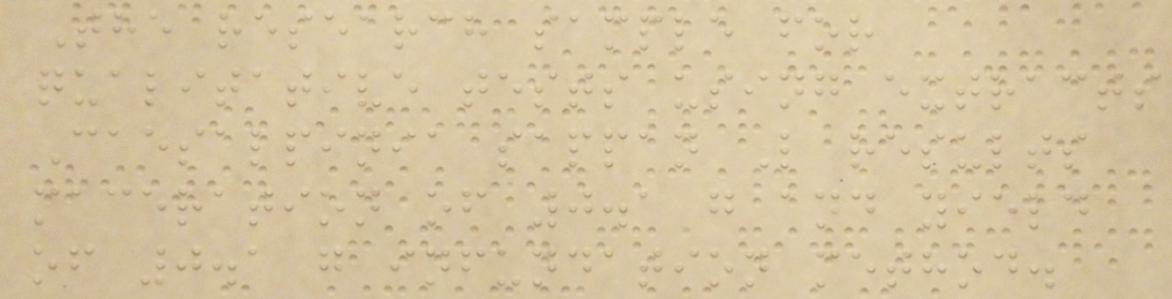The research sample for
qualitative tests using extracts
Caesalpinia sappan L results
maceration of 0.1 g and yield
of 0.1 g infundation method.
